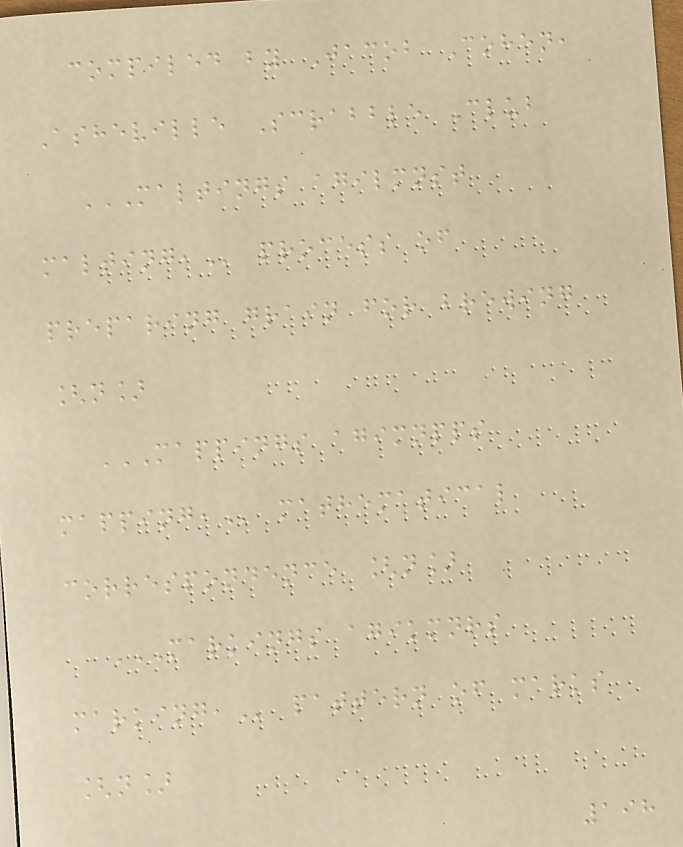compiled by Jacob Cohen,
Asheville Scrabble Club
MALTINGS AGILMNST
MALTING, process of
preparing grain for brewing
[n]
MAPPINGS AGIMNPPS
MAPPING, mathematical
correspondence [n]
MARKINGS AGIKMNRS
MARKING, pattern of marks
[n]
198
